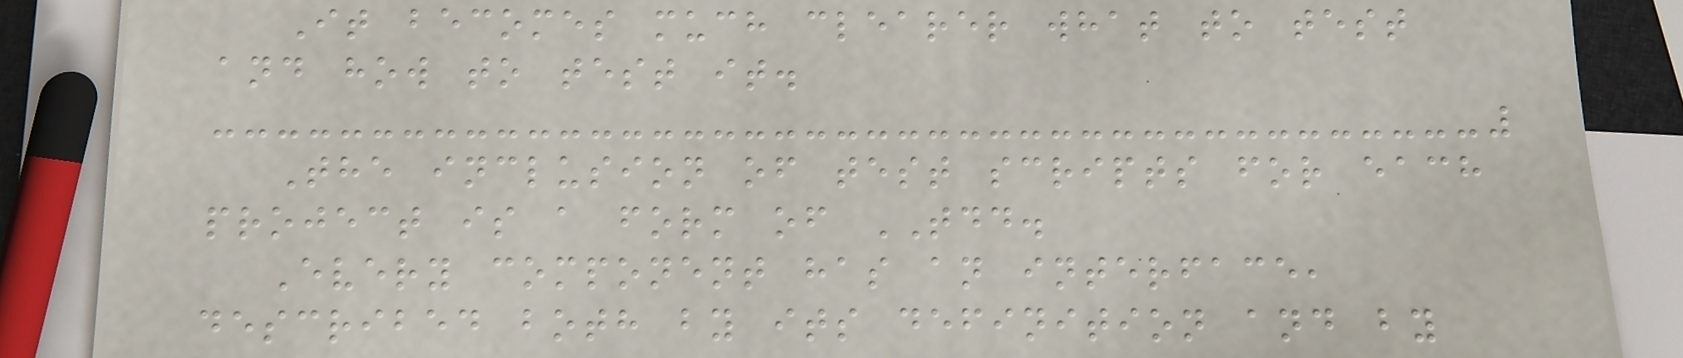It becomes much clearer what to test
and how to test it.
The inclusion of test scripts for each
project is a form of TDD.
Every component has an interface,
described both by its definition and by
